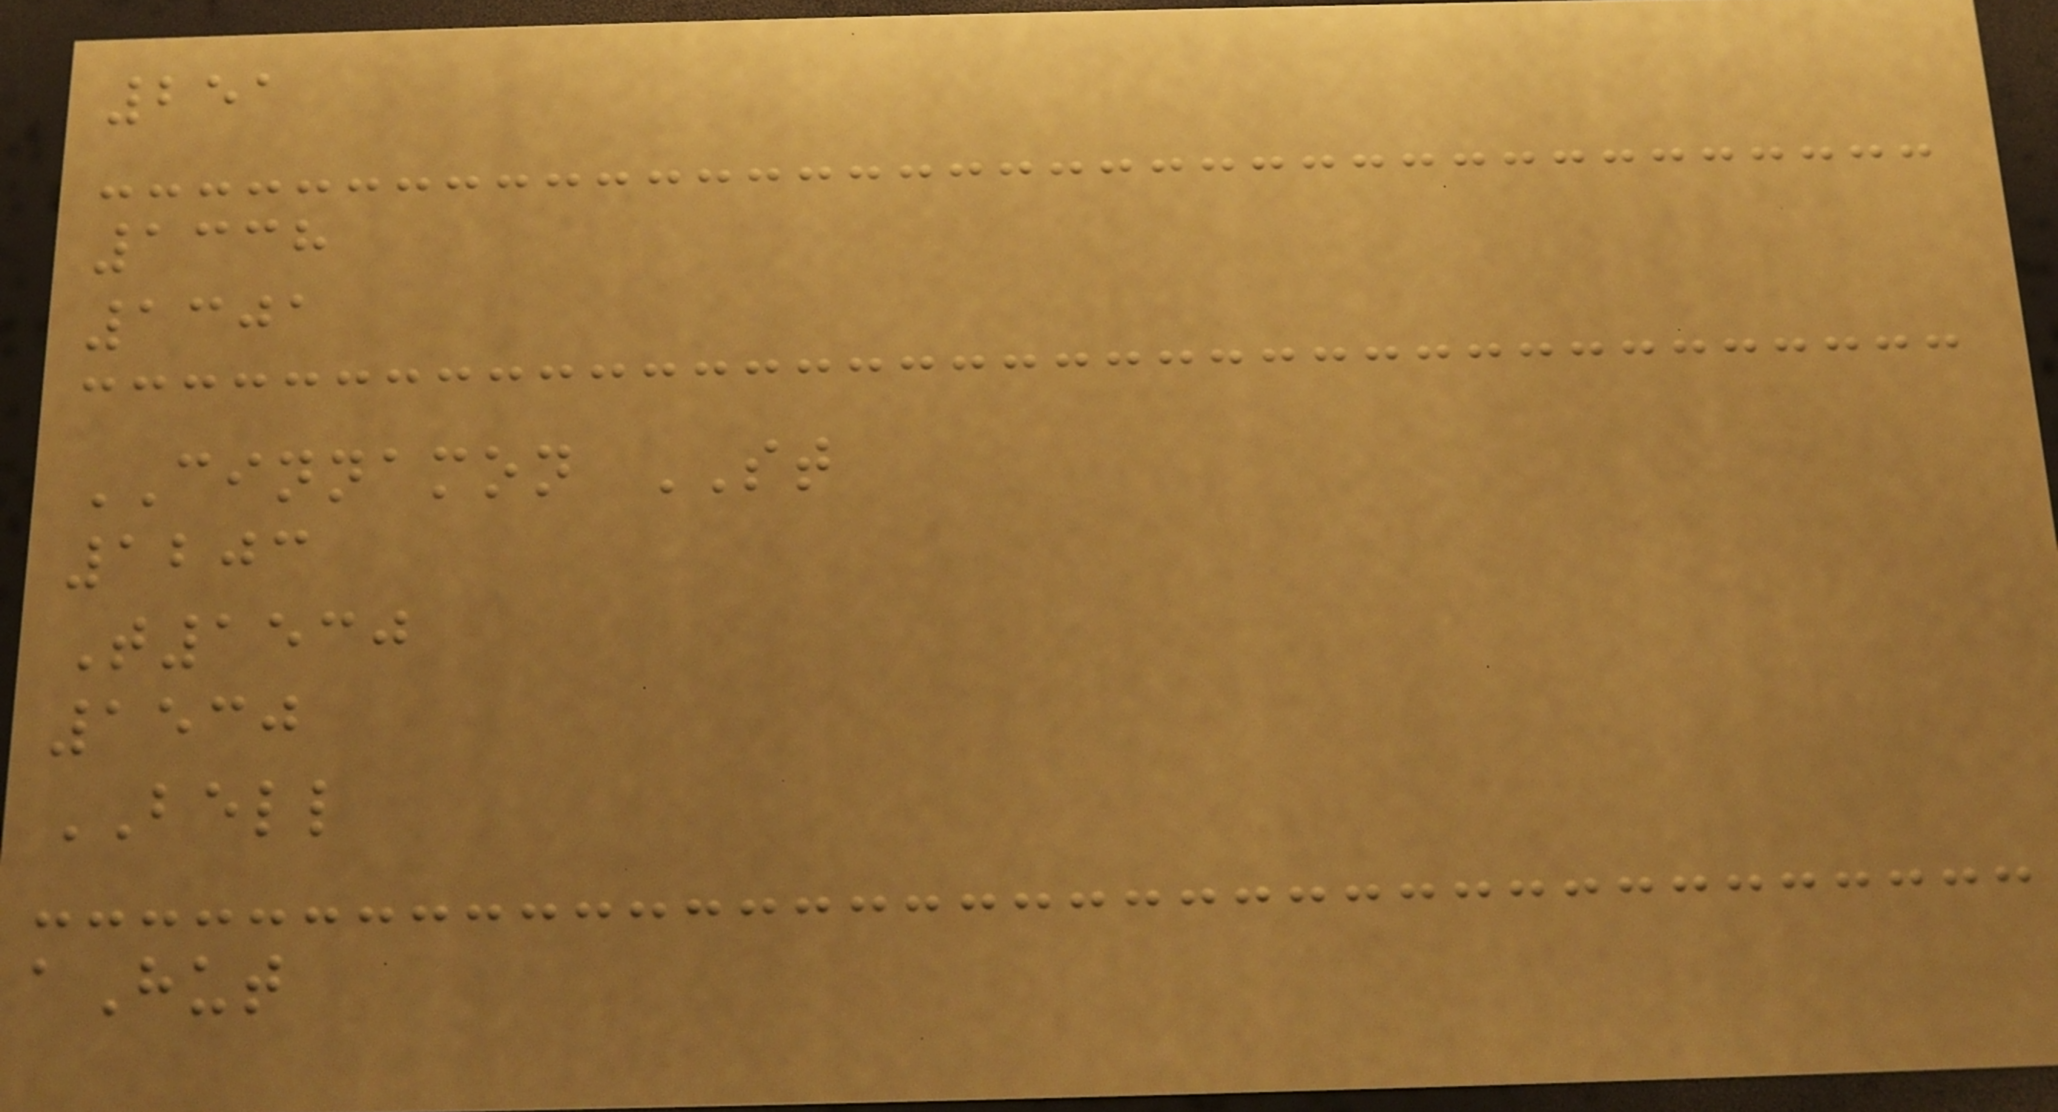251
1338
1301
CINNAMON ST
1203
T1530
1530
BELL
aHut
